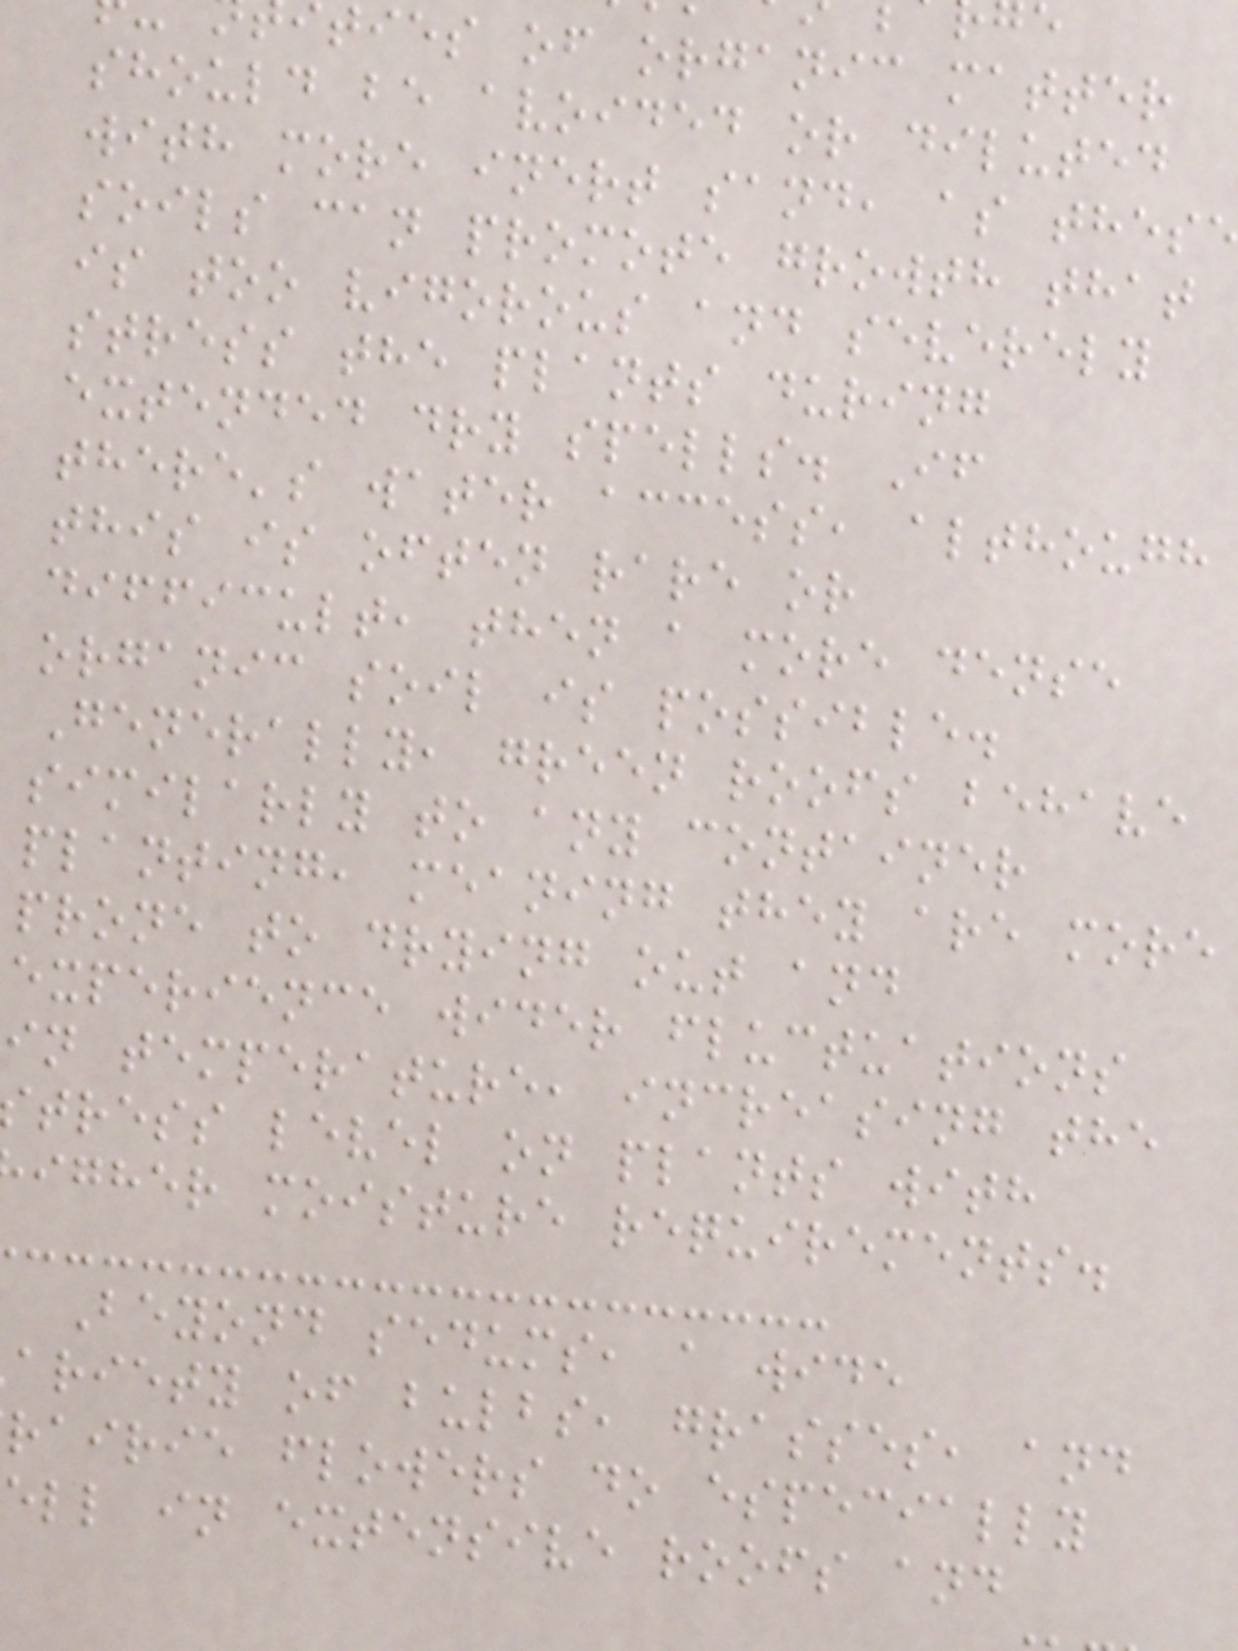ties of organic matter
should be avoided or diluted
with more inert sand, as thes
soils can promote growth that
is too vigorous and severely
stress the plants during
extended dry spells. If
there's water access, although
this is often rare or
difficult, then a more dense
organic soil is possible.
Generally, green roofs behave
similarly to any container
planting, meaning they are more
prone to drying out and
experience wider fluctuations
in temperature, increasing the
tress level on plants with
igher moisture requirements.
Beyond sedums, a wide
ariety of bulbs, grasses, and
rairie flowers do especially
ell in extensive roofs and
